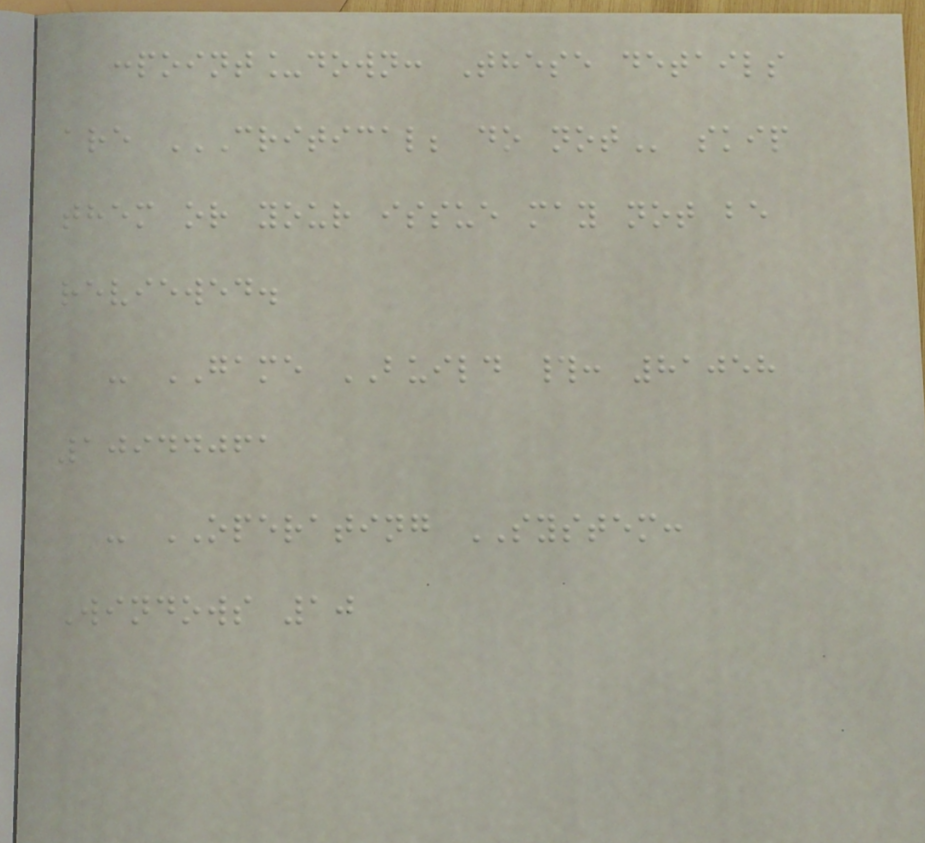:point_down: These details
are CRITICAL; DO NOT skip
them or your issue may not be
reviewed.
- GAME BUILD #: 81058
10944061
- OPERATING SYSTEM:
Windows 10
